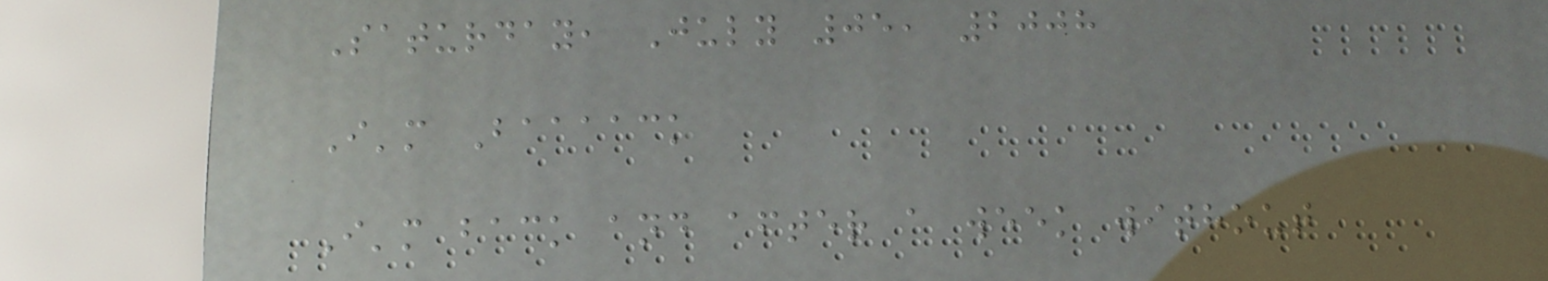Saturday, July 05, 2008
I'm Baaaack
I'm back and after a week without
